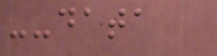--data
